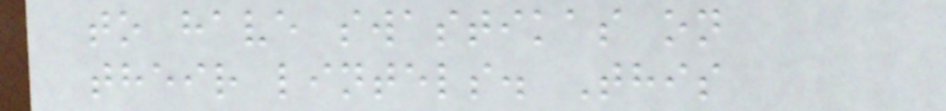to have swastikas on
their lintels. This
